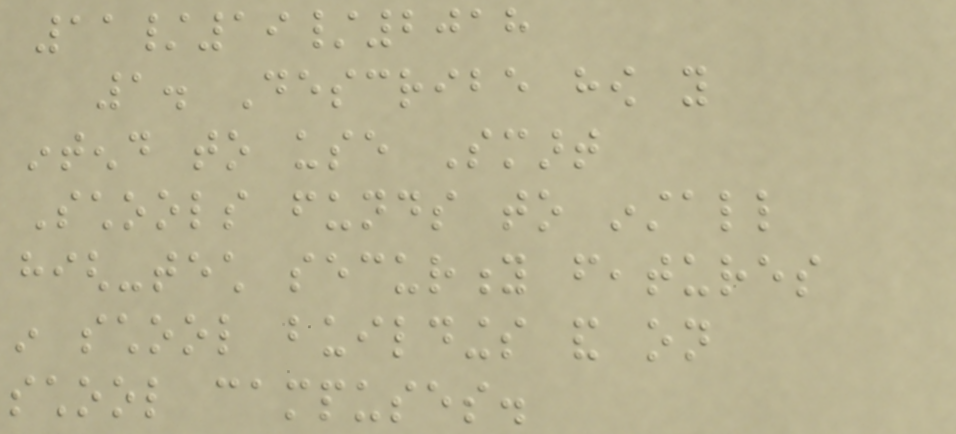11/19/2018
1. Describe how you
intend to use Smart
Schools funds to install
high-tech security features
in school buildings and on
school campuses.
